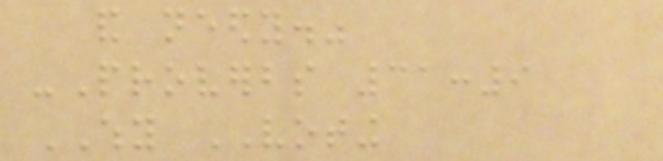and needy."
-Proverbs 31:9
WHY VOTING
